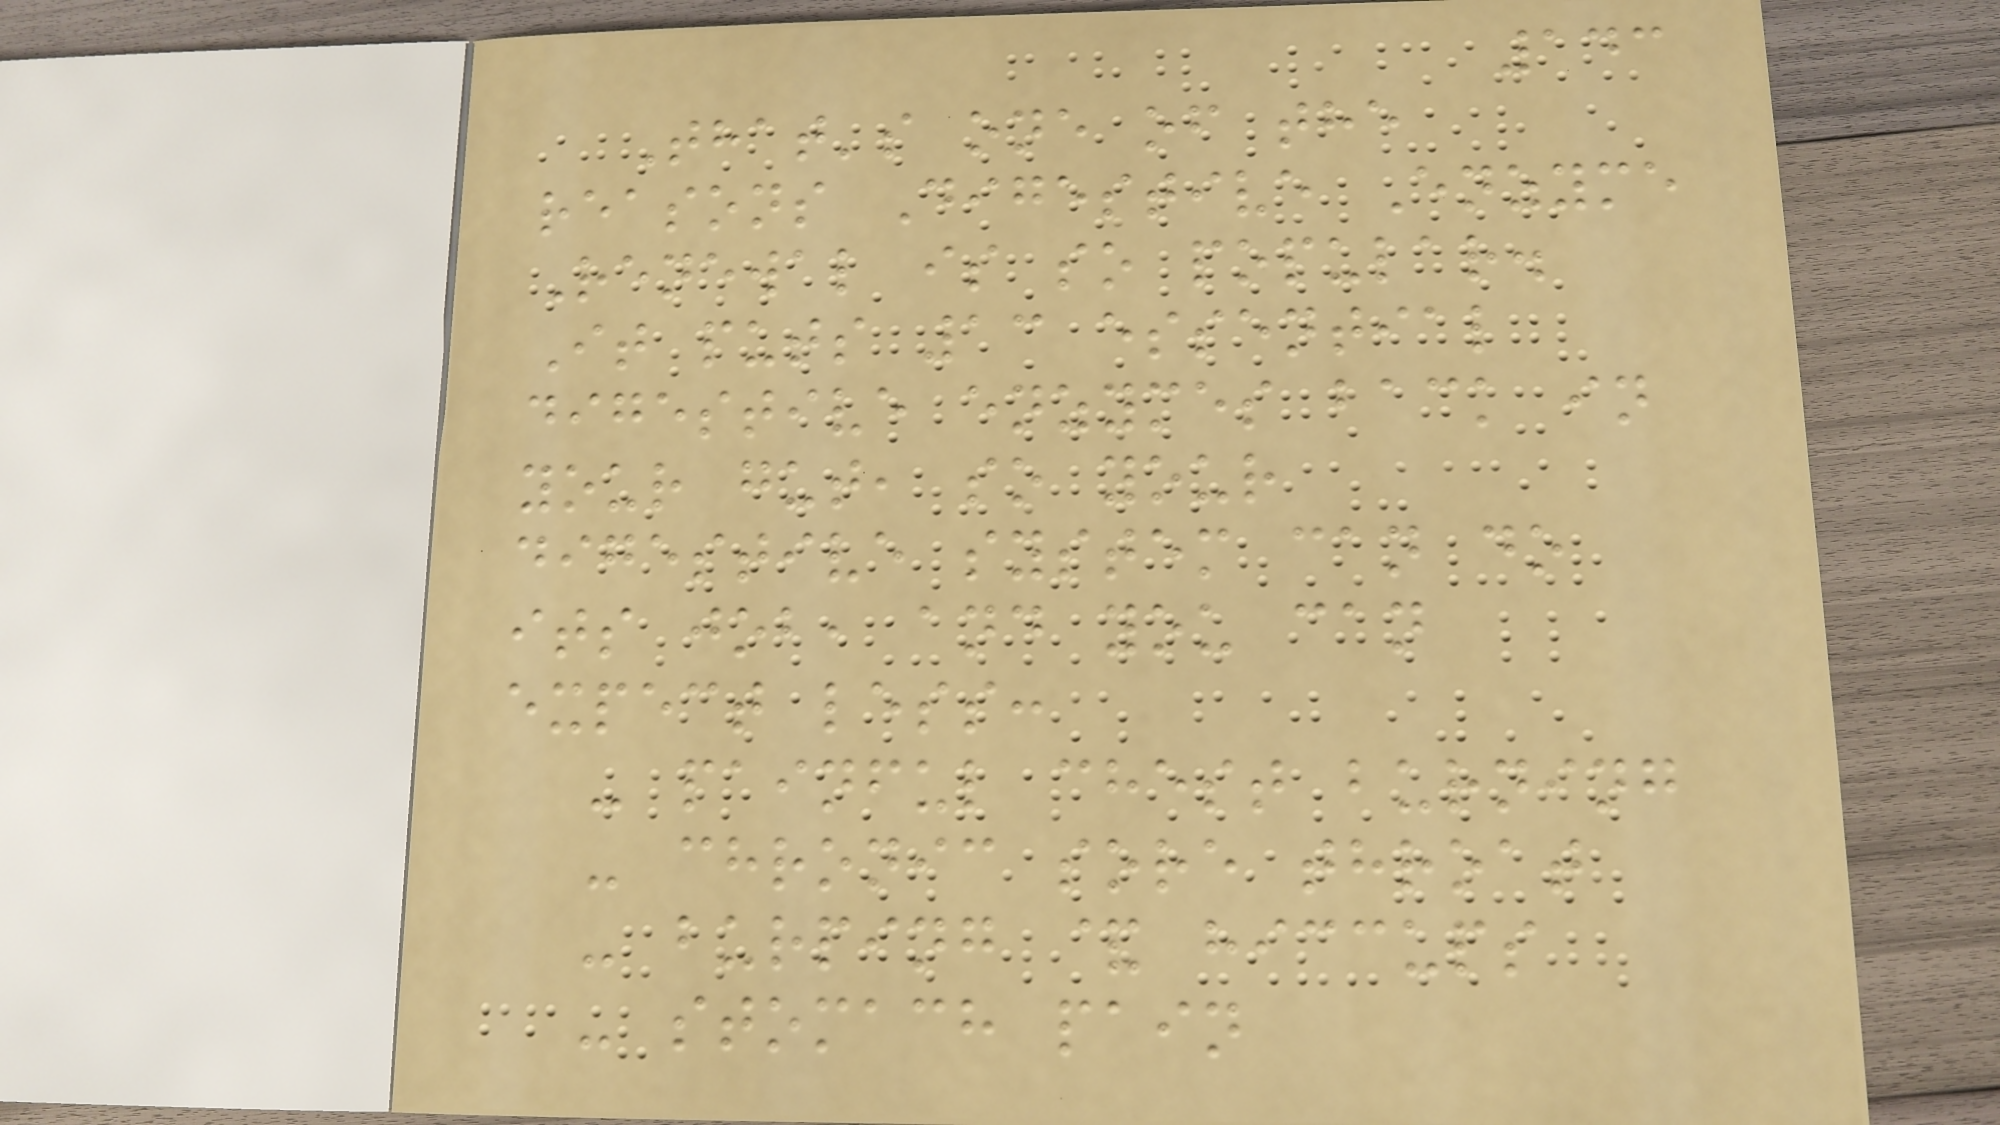143
That's one of the
reasons Digestive Enzyme
Renewal is so popular.
It puts 13 essential
digestive enzymes back in
your gut, so your
digestive system can do
its job, and you can
expect less:
- painful chest burning
- chronic sore throat
- burping & hiccups
- stomach pain
